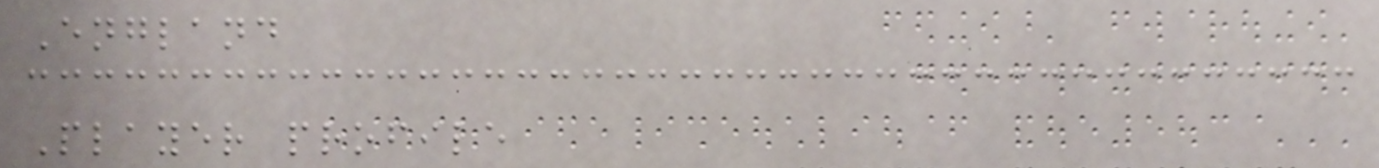England
Player profile
